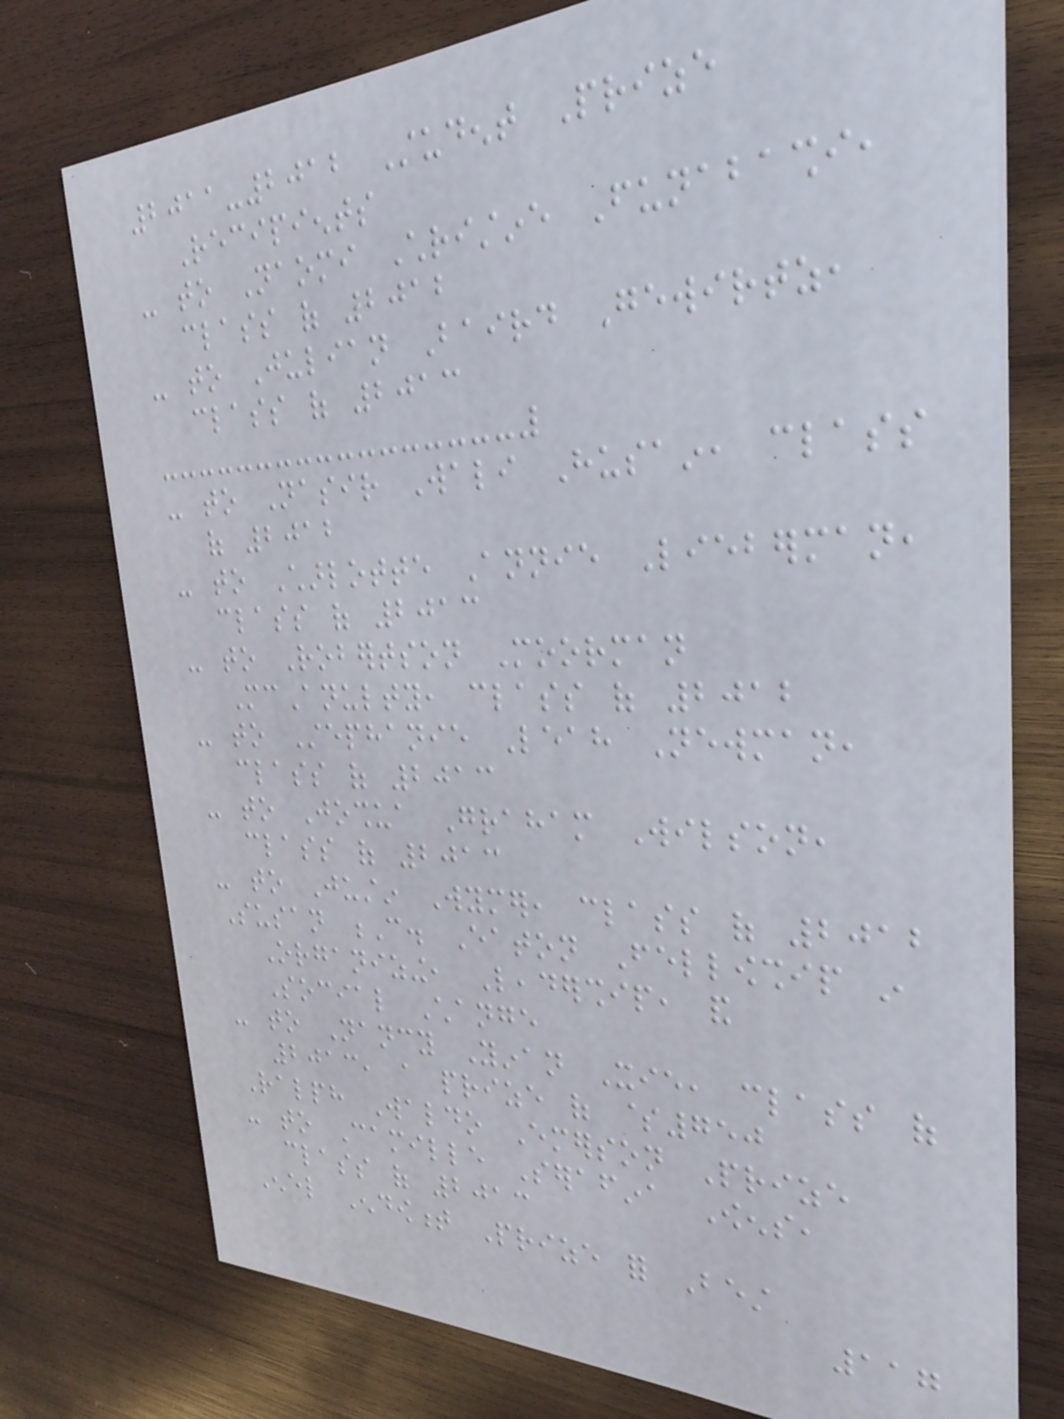2011-2012 Student Prize
Recipients
- to Naomi Christine Funabashi,
class of 2012
- to Julian Baird Gewirtz,
class of 2013
- to Nasir Wali Husain, class
of 2012
- to Charlotte Annie Lieberman,
class of 2013
- to Robertson Moorman
McAnulty, class of 2012
- to Stephanie Leah Newman,
class of 2013
- to Joshua Graham Wilson,
class of 2013
- to Justin Wymer, class of 2012
Susan C. Eaton Fellowship in
Organizing, Leadership, and
Social Change
- to Nancy Yinan Xie, class of
2013, a prize of $750
Ralph Waldo Emerson Prize
- to Camille Serafina Owens,
class of 2013
Enel Endowment Prize for Best
117
